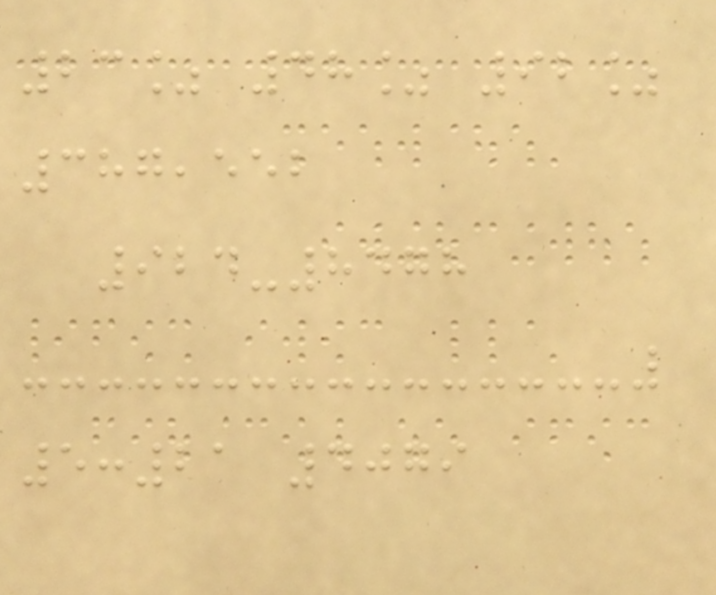23% 48% 92%
387,552
924-8478
5:21 4079
